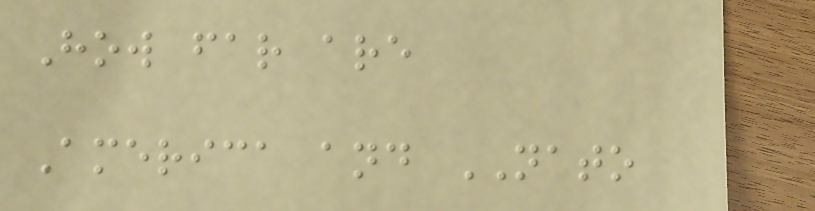How far are
America and NATO
